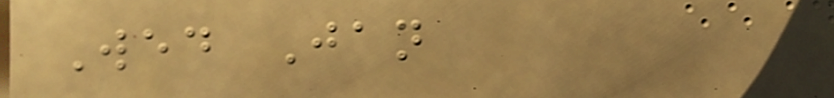Wed Jan
